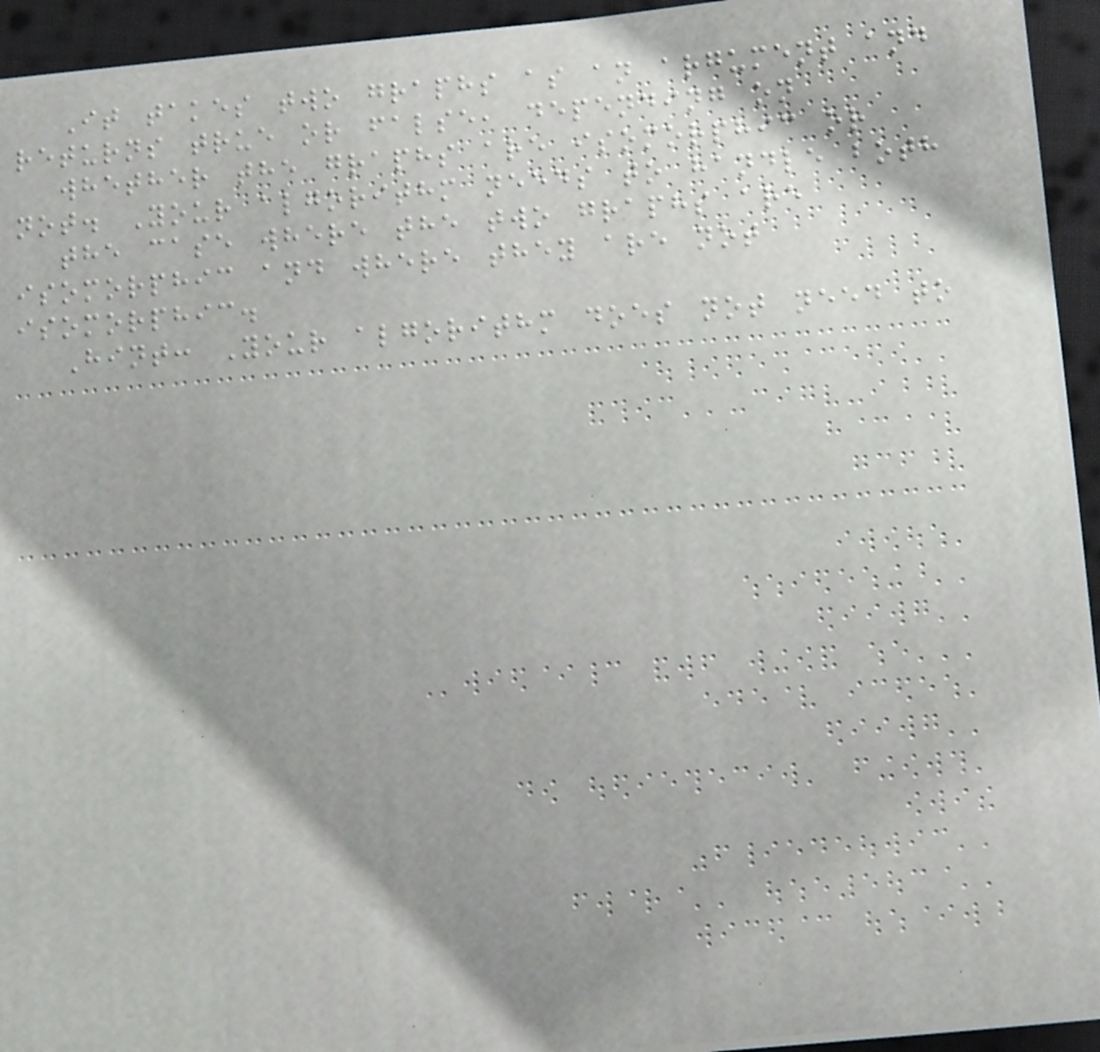It takes two graphs as an argument and
returns true or false, depending on
whether the graphs are isomorphic or
not. Your algorithm needs to handle both
the case where the two graphs are
isomorphic and where they are not
isomorphic.
Hint: Your algorithm does not need to
